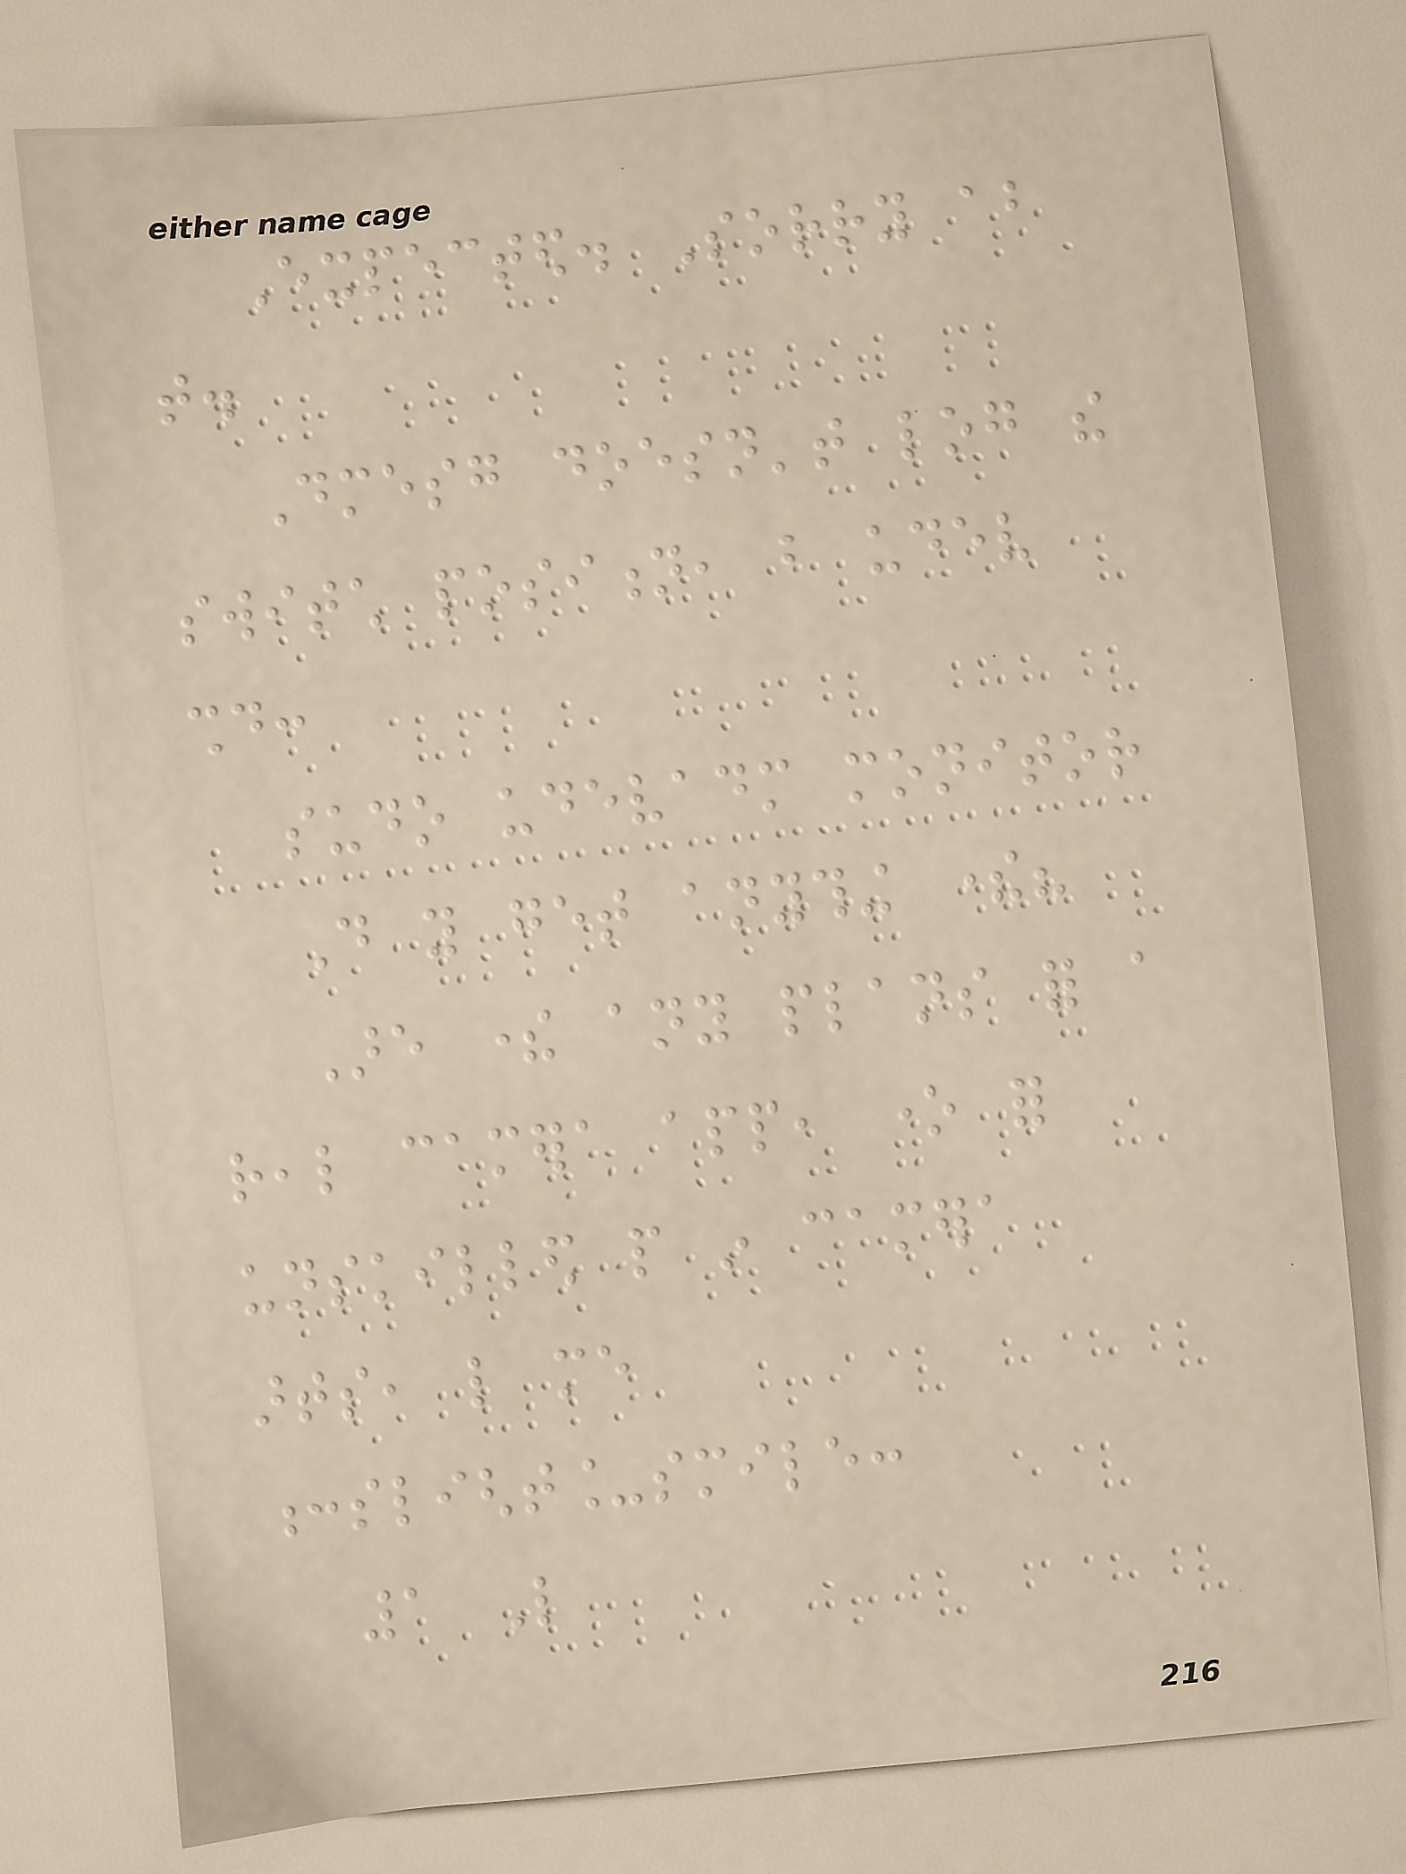Expected. Sorry about
that.
Dmesg doesn't log the
switch position, but udev
should:
sudo udevadm monitor
Do you get anything there?
Are there any plans for a
real camera app, one for
unskilled people in camera
arts, like me
:slight_smile:
1 Like
